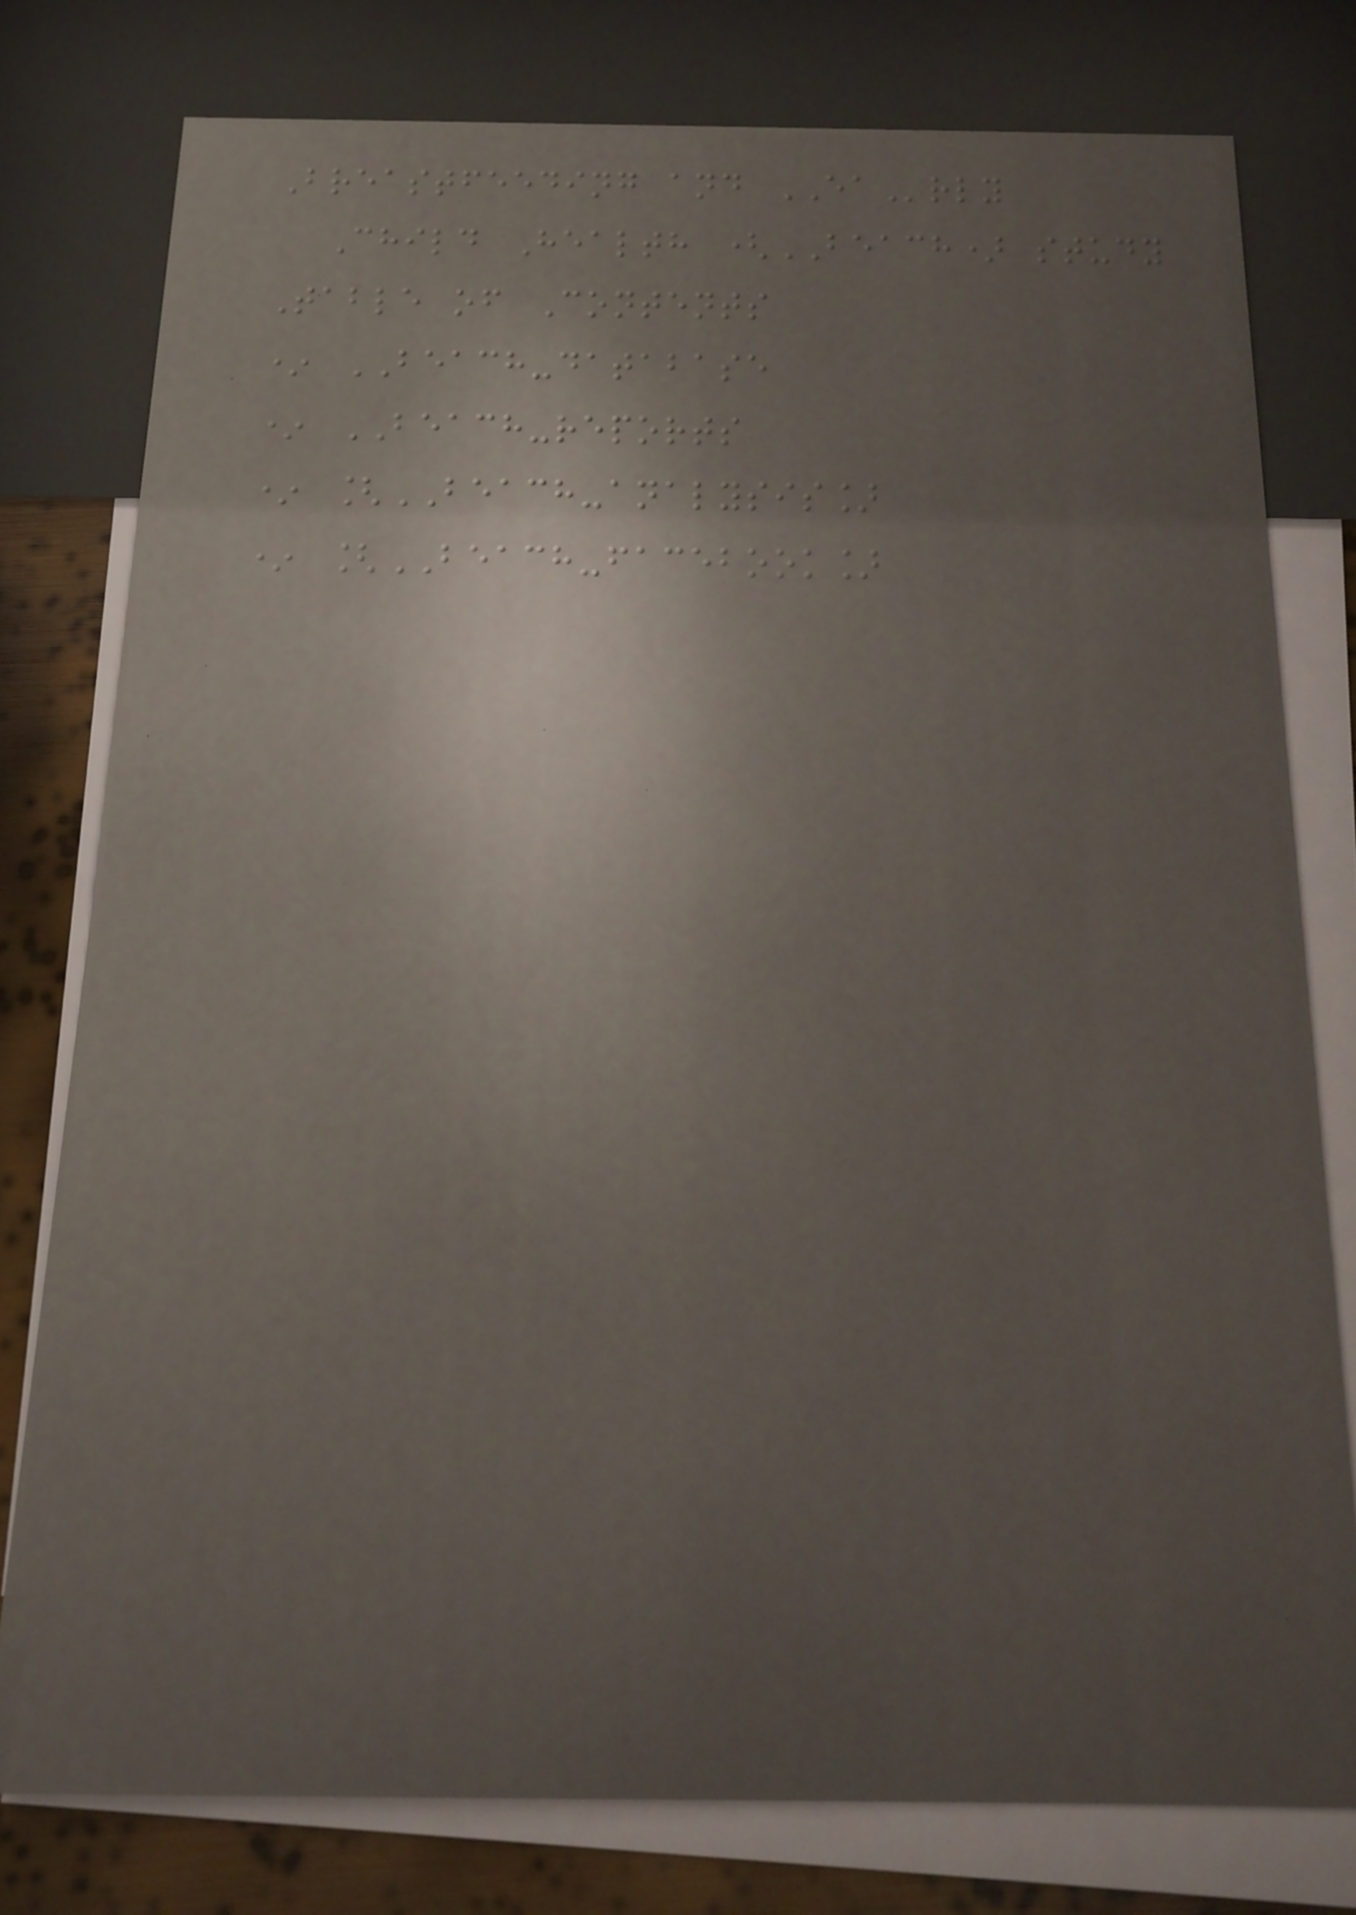Breastfeeding and EArly
Child Health (BEACH) study
Table of Contents
* BEACH-database
* BEACH-reports
* [BEACH-analysis]
* [BEACH-facebook]
